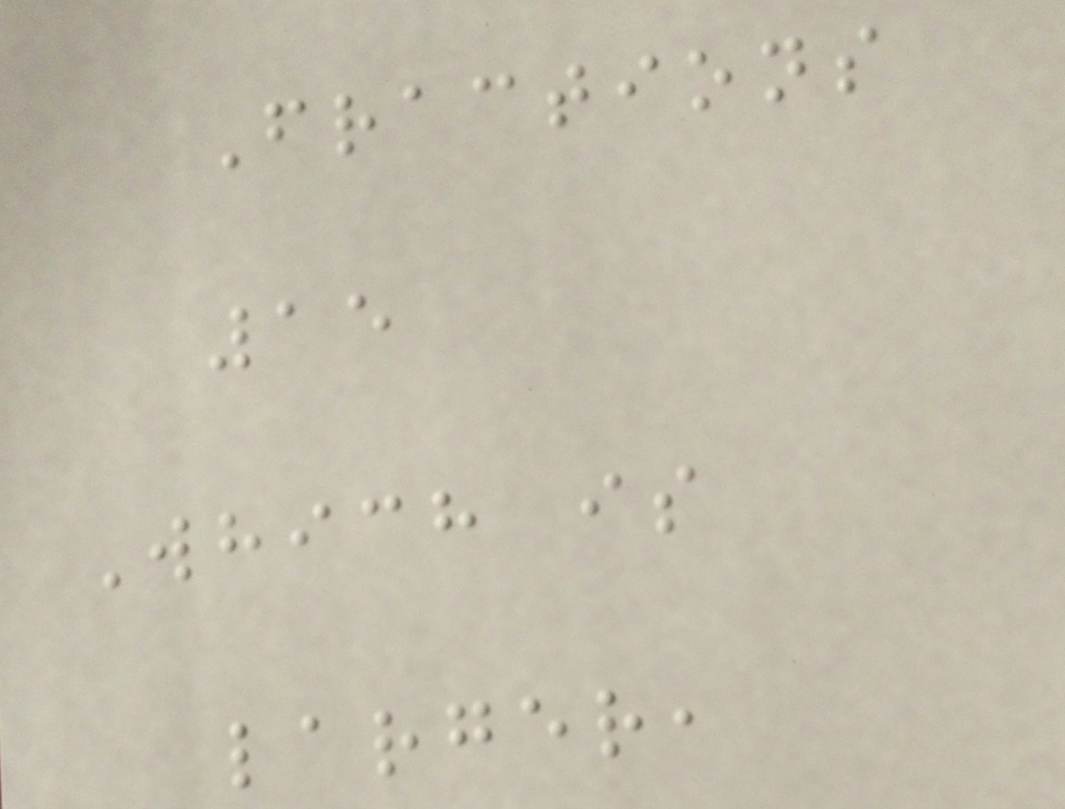Fractions
15
Which is
larger,
